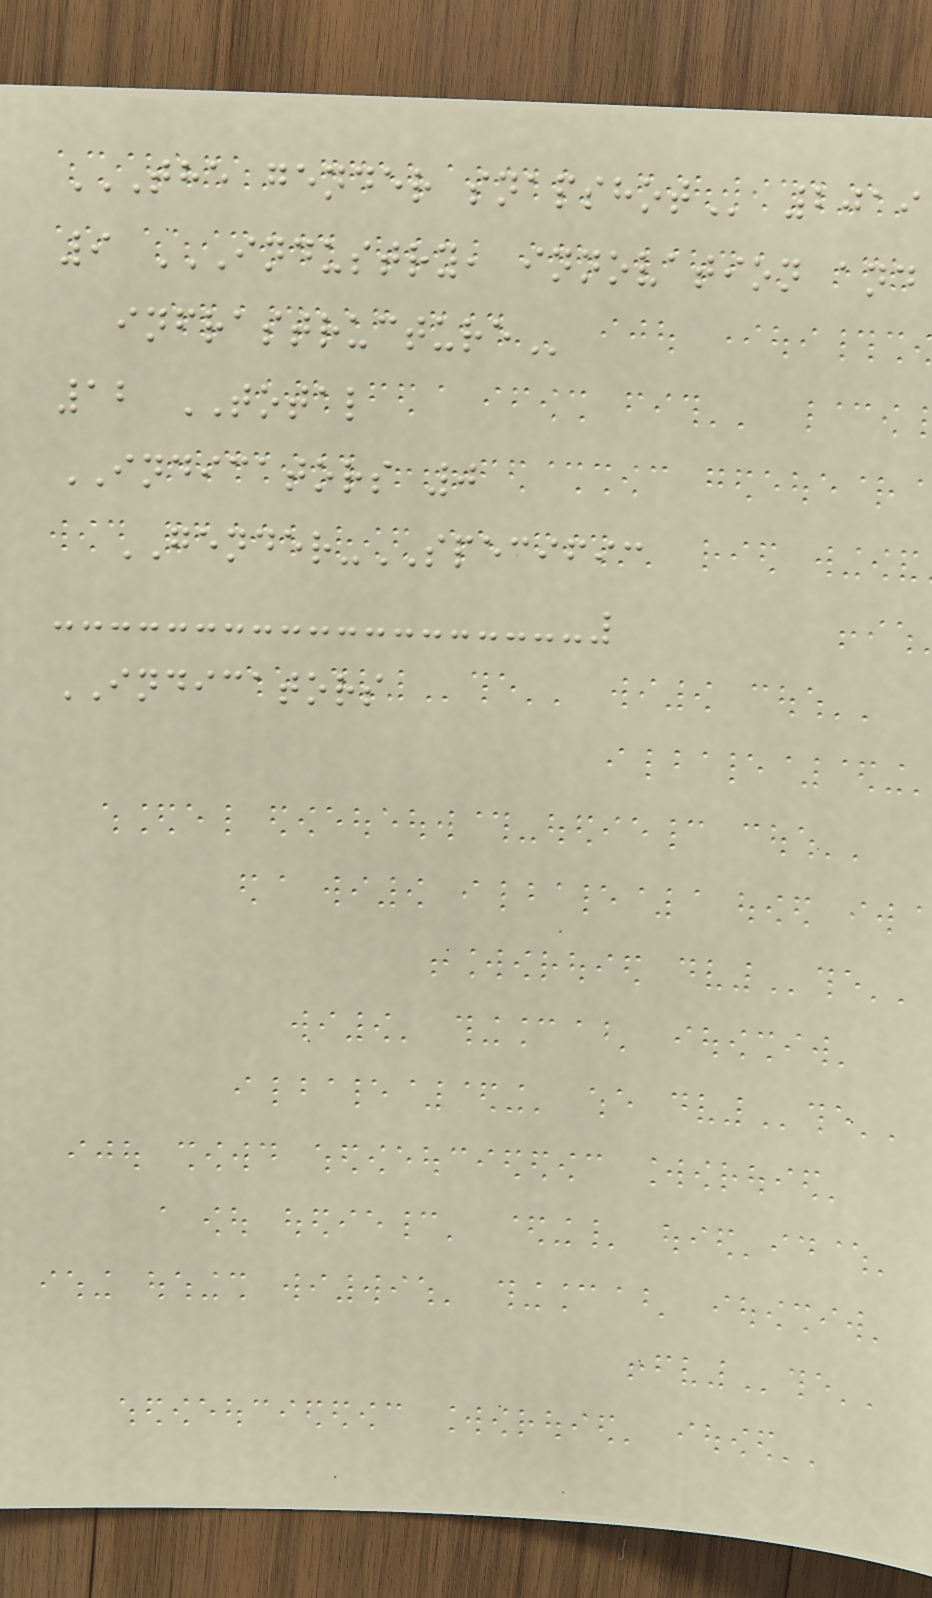THE GENDER SNAPSHOT 2019
9 INDUSTRY, INNOVATION AND
INFRASTRUCTURE
12 TOTAL
INDICATORS 0
GENDER-SPECIFIC
INDICATORS
